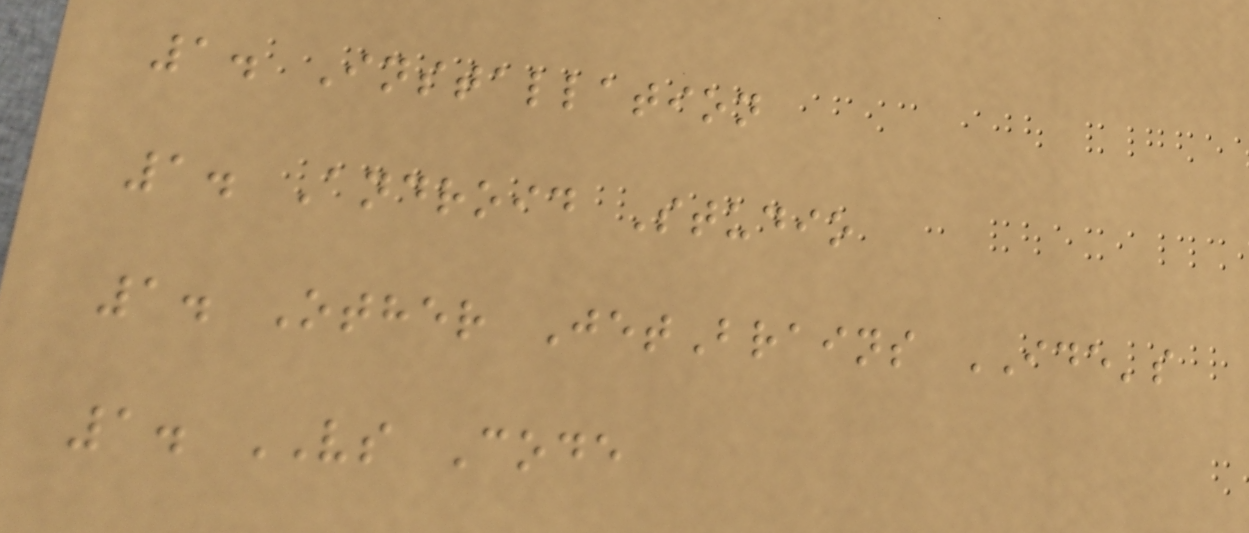1. Installation
1. Android Studio
1. Other JetBrains IDE's
1. VS Code
